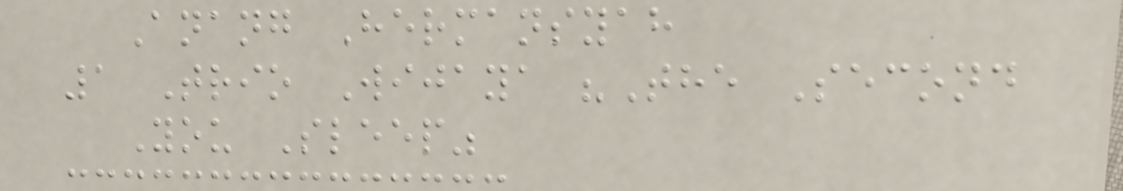Anang Hermansyah
1 Trio Wijaya "The Second
You Sleep"
